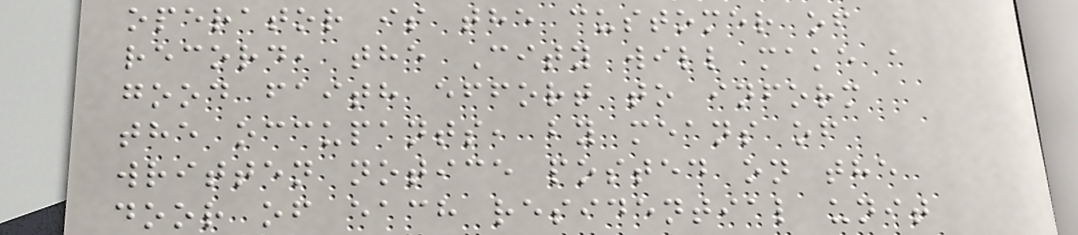operator is the customer of
record, the City will make a
good faith effort to inform
the occupants, by means of
written notice posted on the
door of each residential unit
